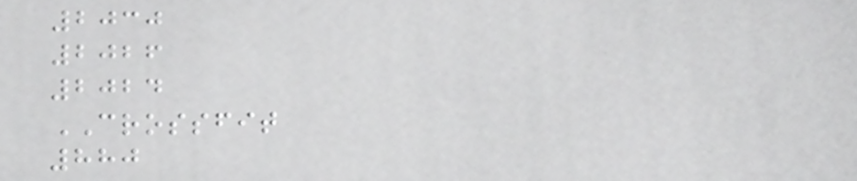2030
2026
2024
CROSSFIT
880
